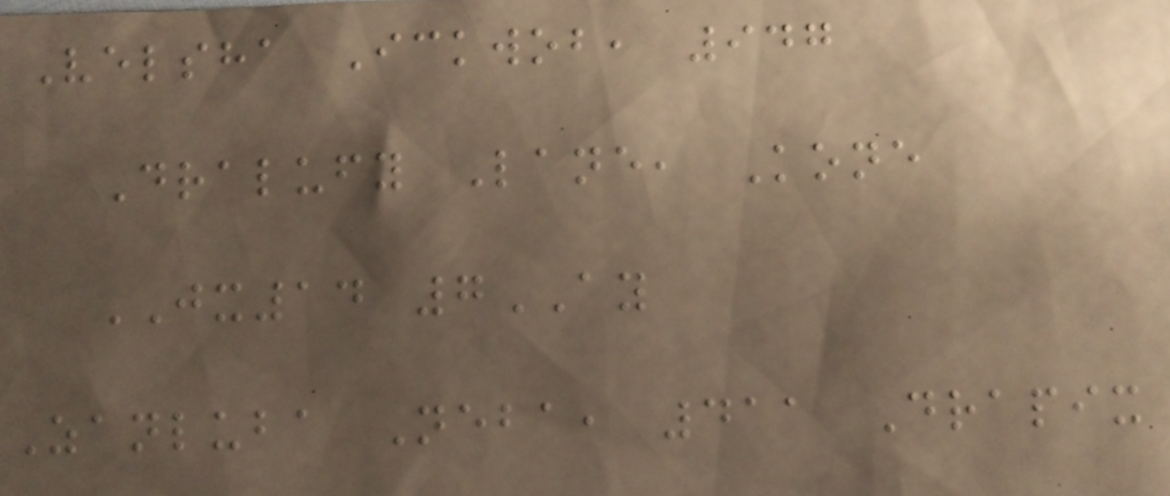Velsha Ickwob, 947
Dralufy Lane, Kone
JX14 7AY
Zanluba Neba, 411 Drapix
